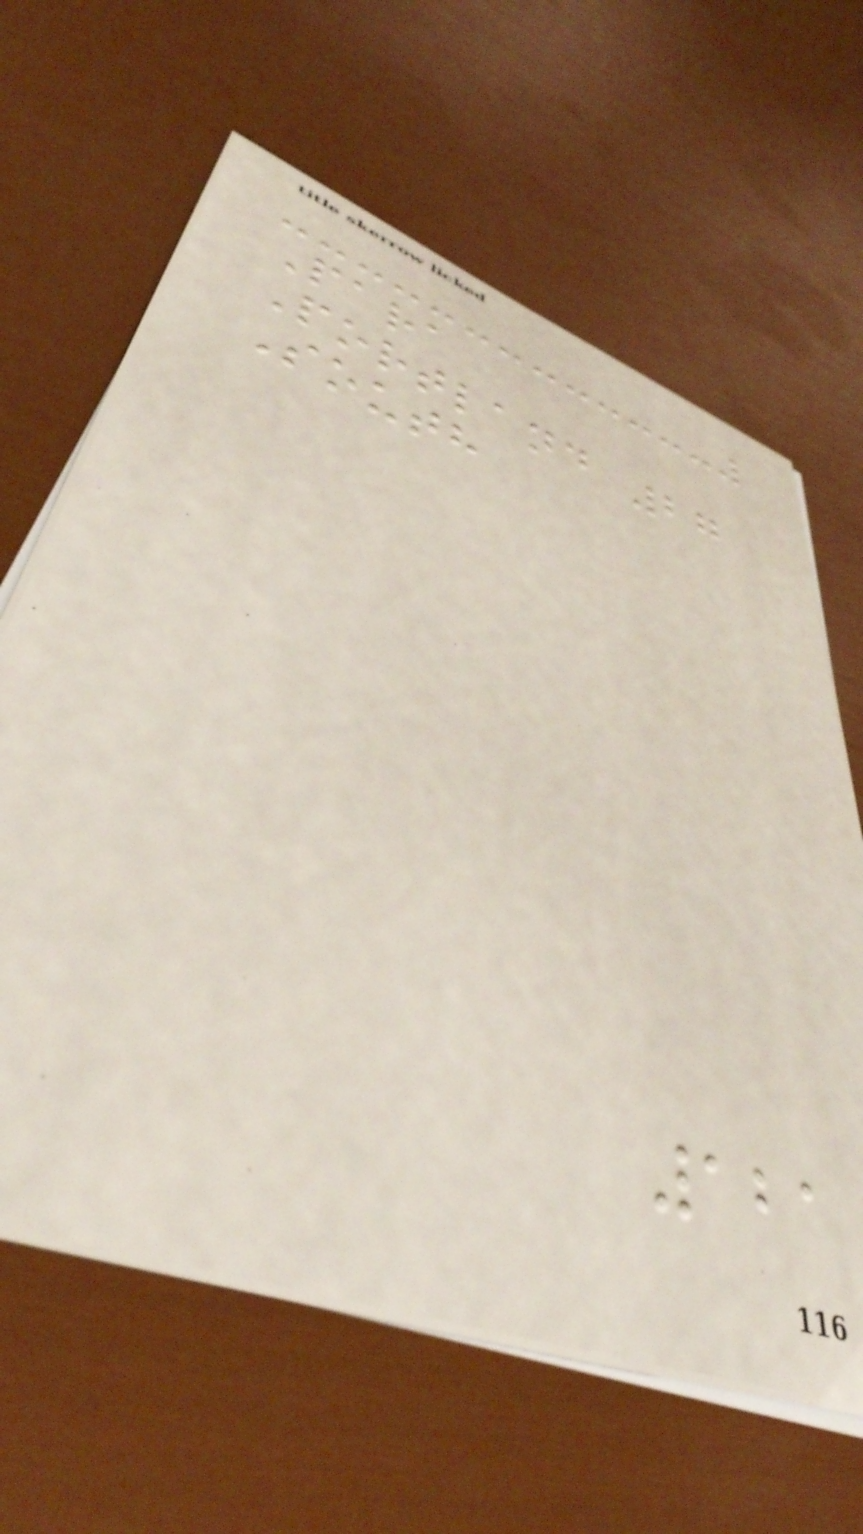Para
Portland 27
South
121
